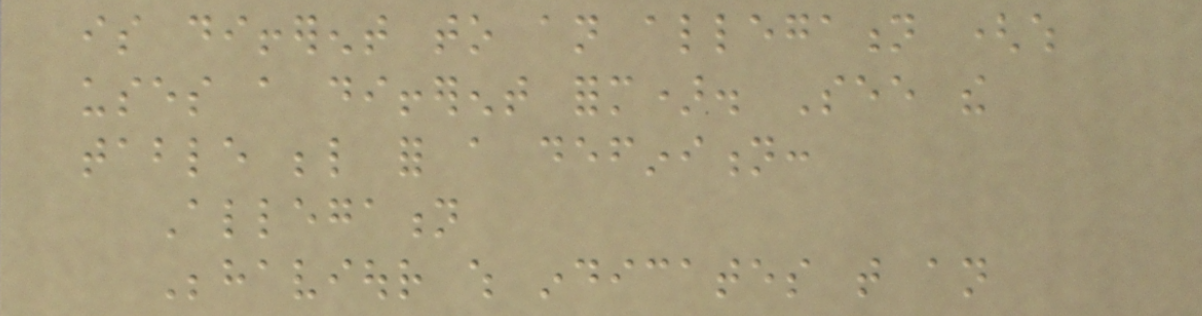is different to an allegation (which
uses a different form). See the
table below for a definition:
Allegation
Behaviour which indicates that an
